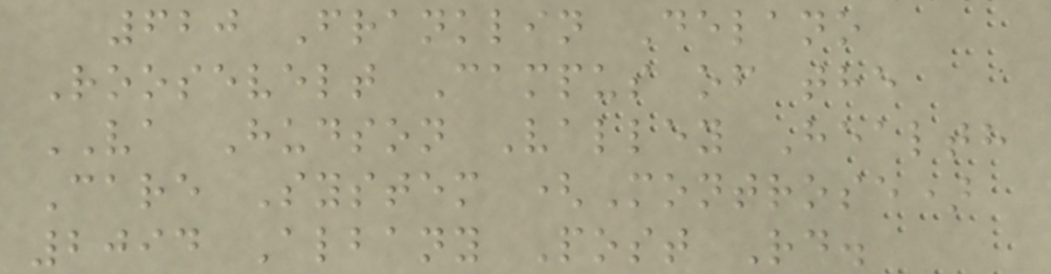620 Franklin Delano
Roosevelt Campus of the
VA Hudson Valley Health
Care System (Montrose)
2094 Albany Post Rd.
